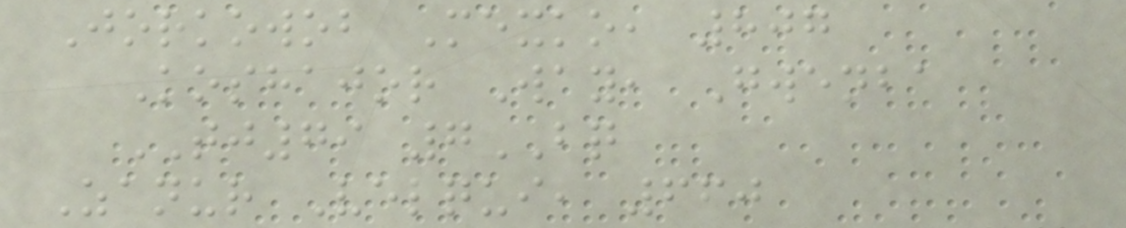Jorkowob Mexko, 807
Koshajor Way, Gwenba
TJ79 7BQ
Zanur Velqui, 660
